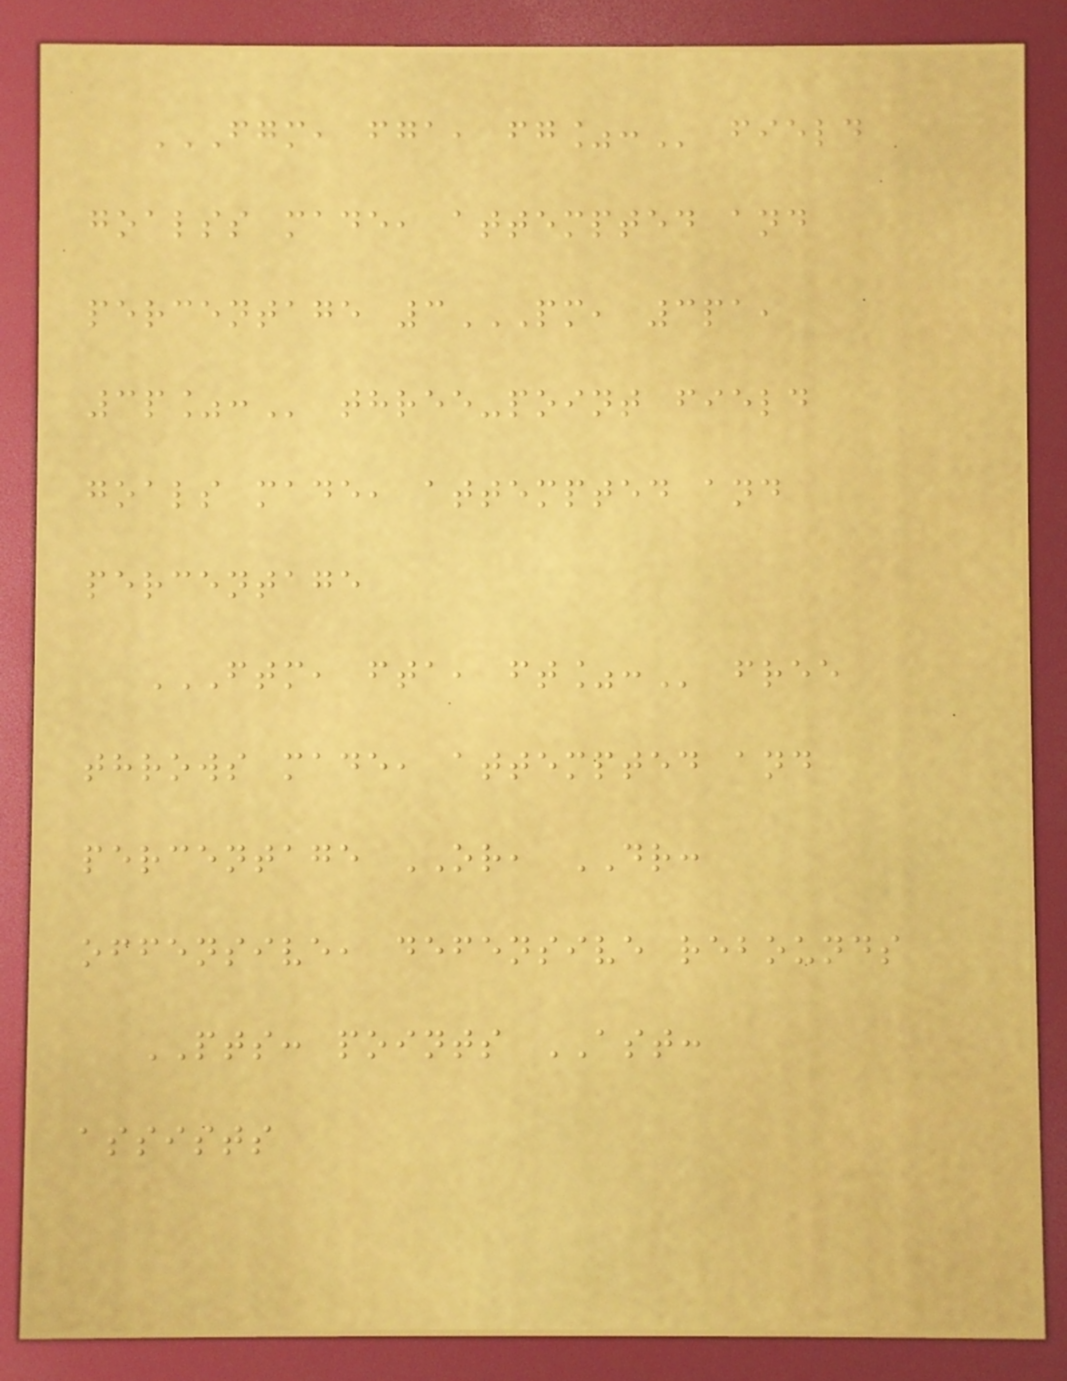FGM, FGA, FG%: field
goalss made, attempted and
percentage 3PM, 3PA,
3P%: three-point field
goals made, attempted and
percentage
FTM, FTA, FT%: free
throws made, attempted and
percentage OR, DR:
offensive, defensive rebounds
PTS: points AST:
assists
